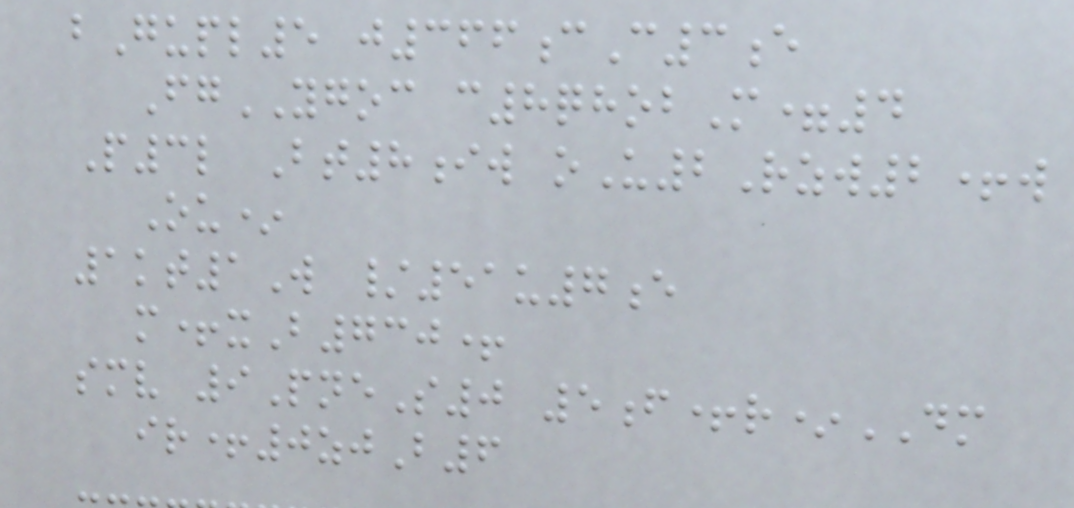bGupl5 j366cC3e
FgYGOC c8qhobM=4
P3l Bt8iw oU2Rzw2+w
Ou*
1kt1W /51u7e
m+xB730+
smv 9PneS0 5f+r*DM
ir+0zjB6
